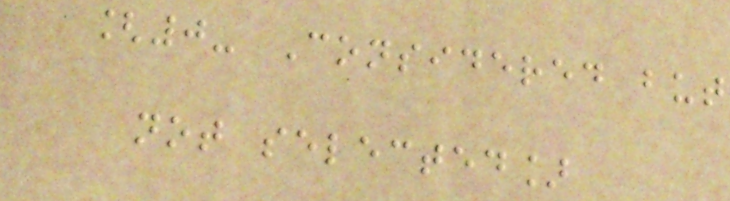[0- Considered but
not selected]
